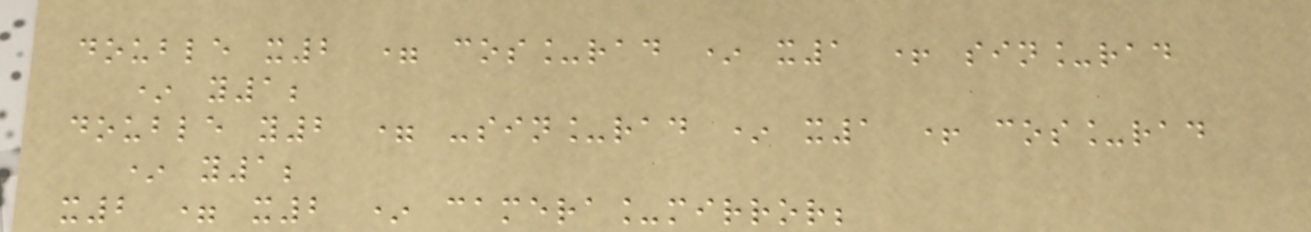double x2 = cos_rad * x1 + sin_rad
* y1;
double y2 = -sin_rad * x1 + cos_rad
* y1;
x2 = x2 * camera_mirror;
